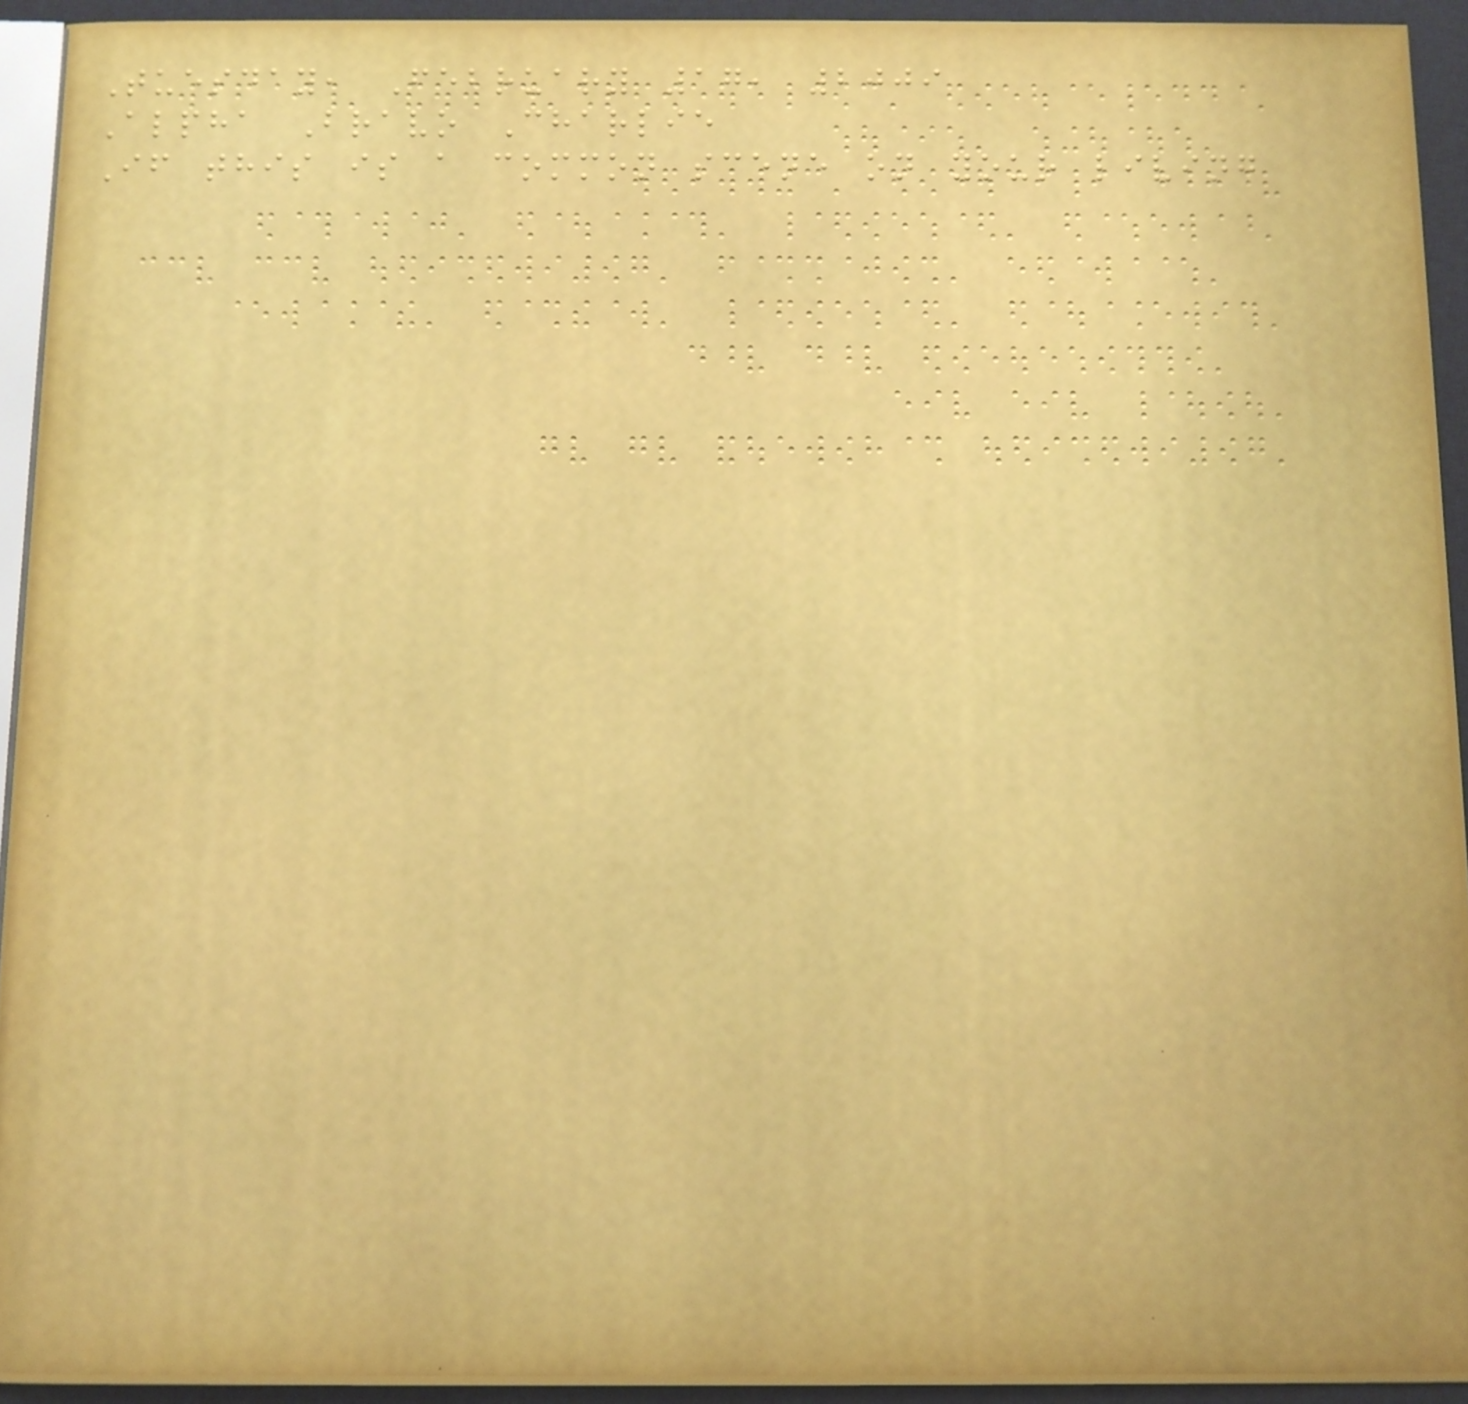Tuesday, February 17, 2009
Alpha Bravo Charlie
If this is a common scene on your living
